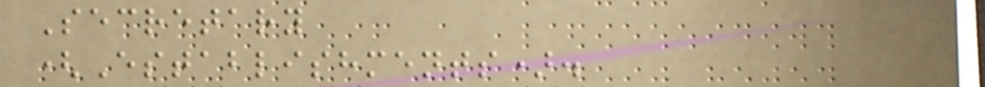Secretary
(Establishments).
